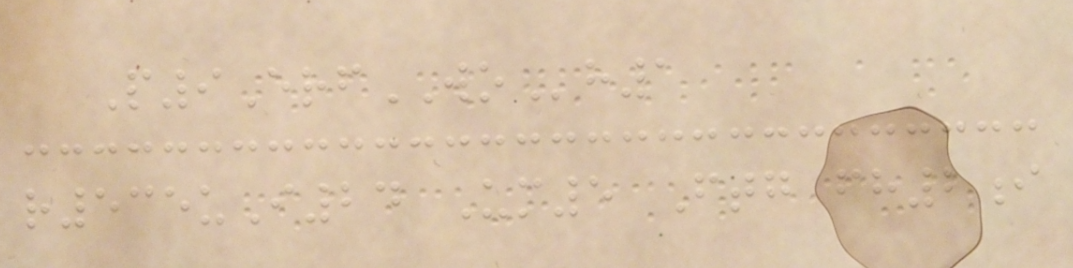P9ErfWOh1
r535uI24 Um5 Ftg fh2i
